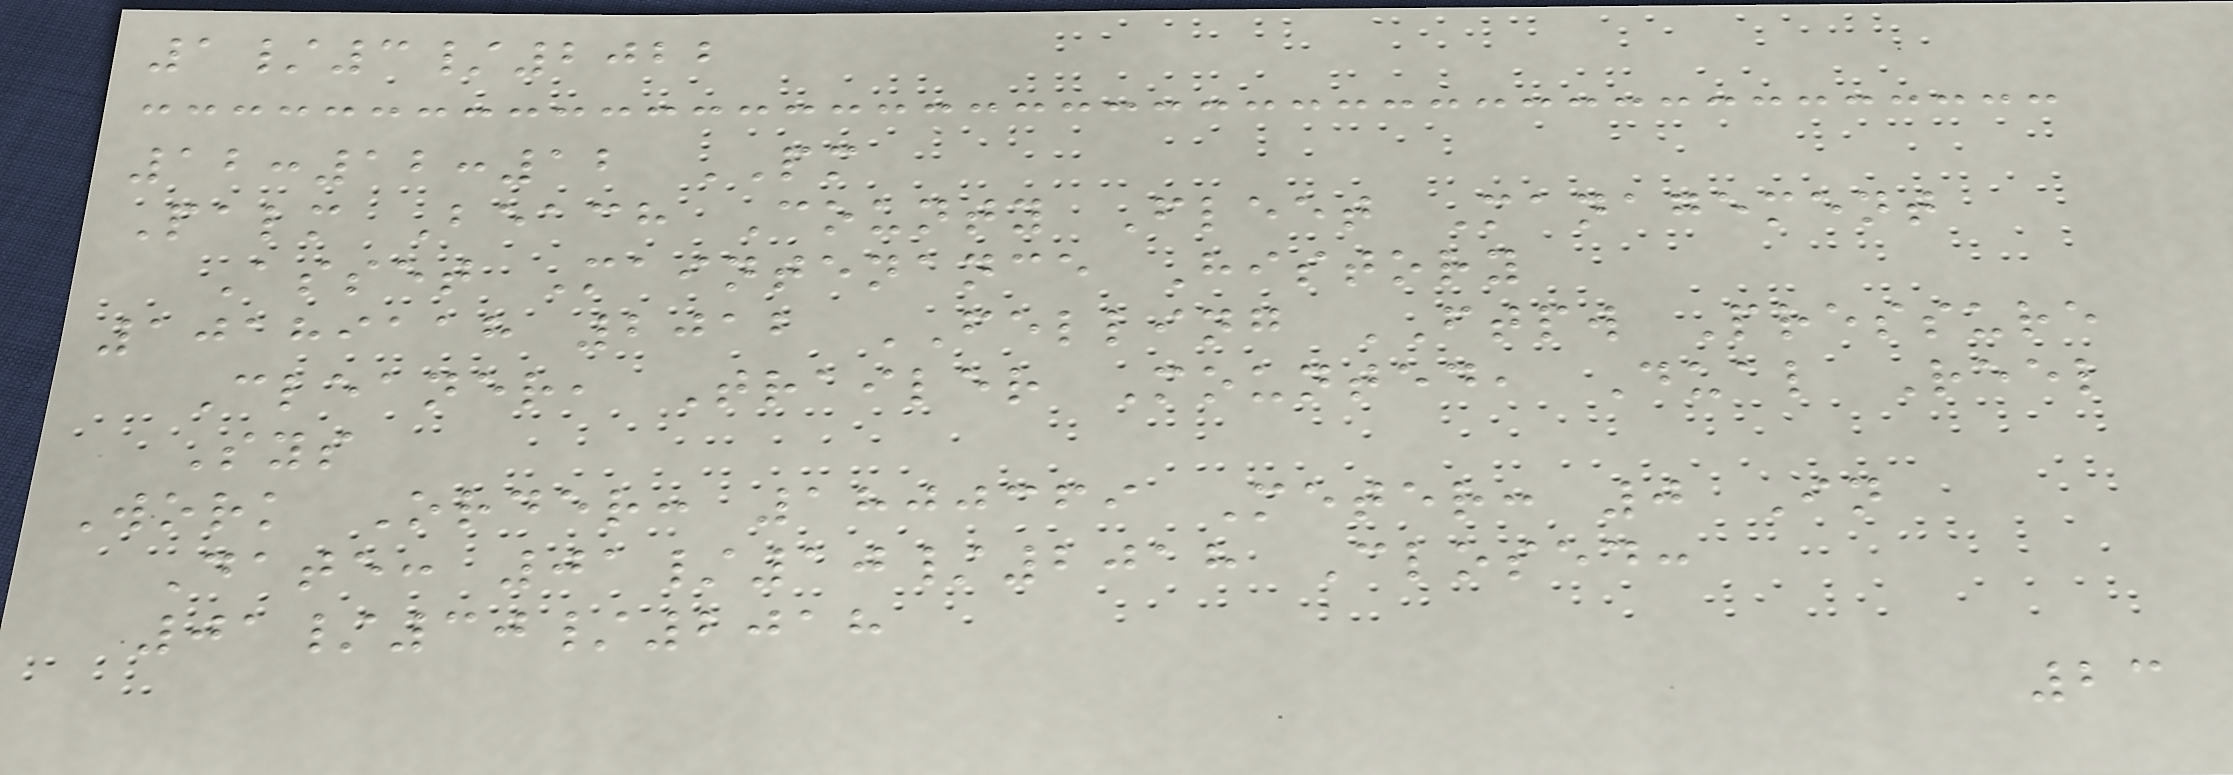1/3/2022
12:12:12 PM
Palm Beach County Fleet Management
Asset Maintenance History
10189118 2012 FELLING FTPW Pressure
Cleaner, Trailer Mounted, Dual Reel
Sys
Work Order: 1800369 Meter: 0 In
Date: 01/10/2018 Closed:
01/30/2018
23
